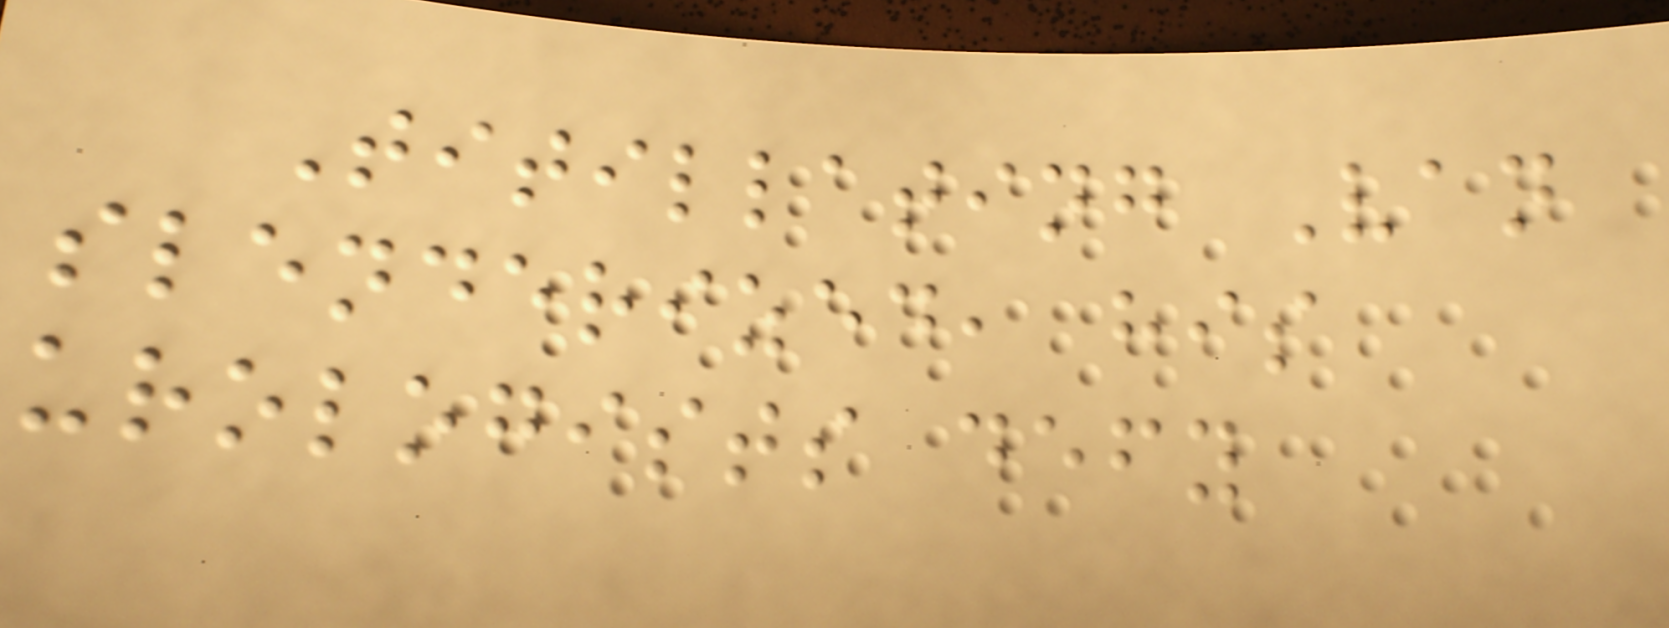Titillating Van
slenderized, his
urologists defy
